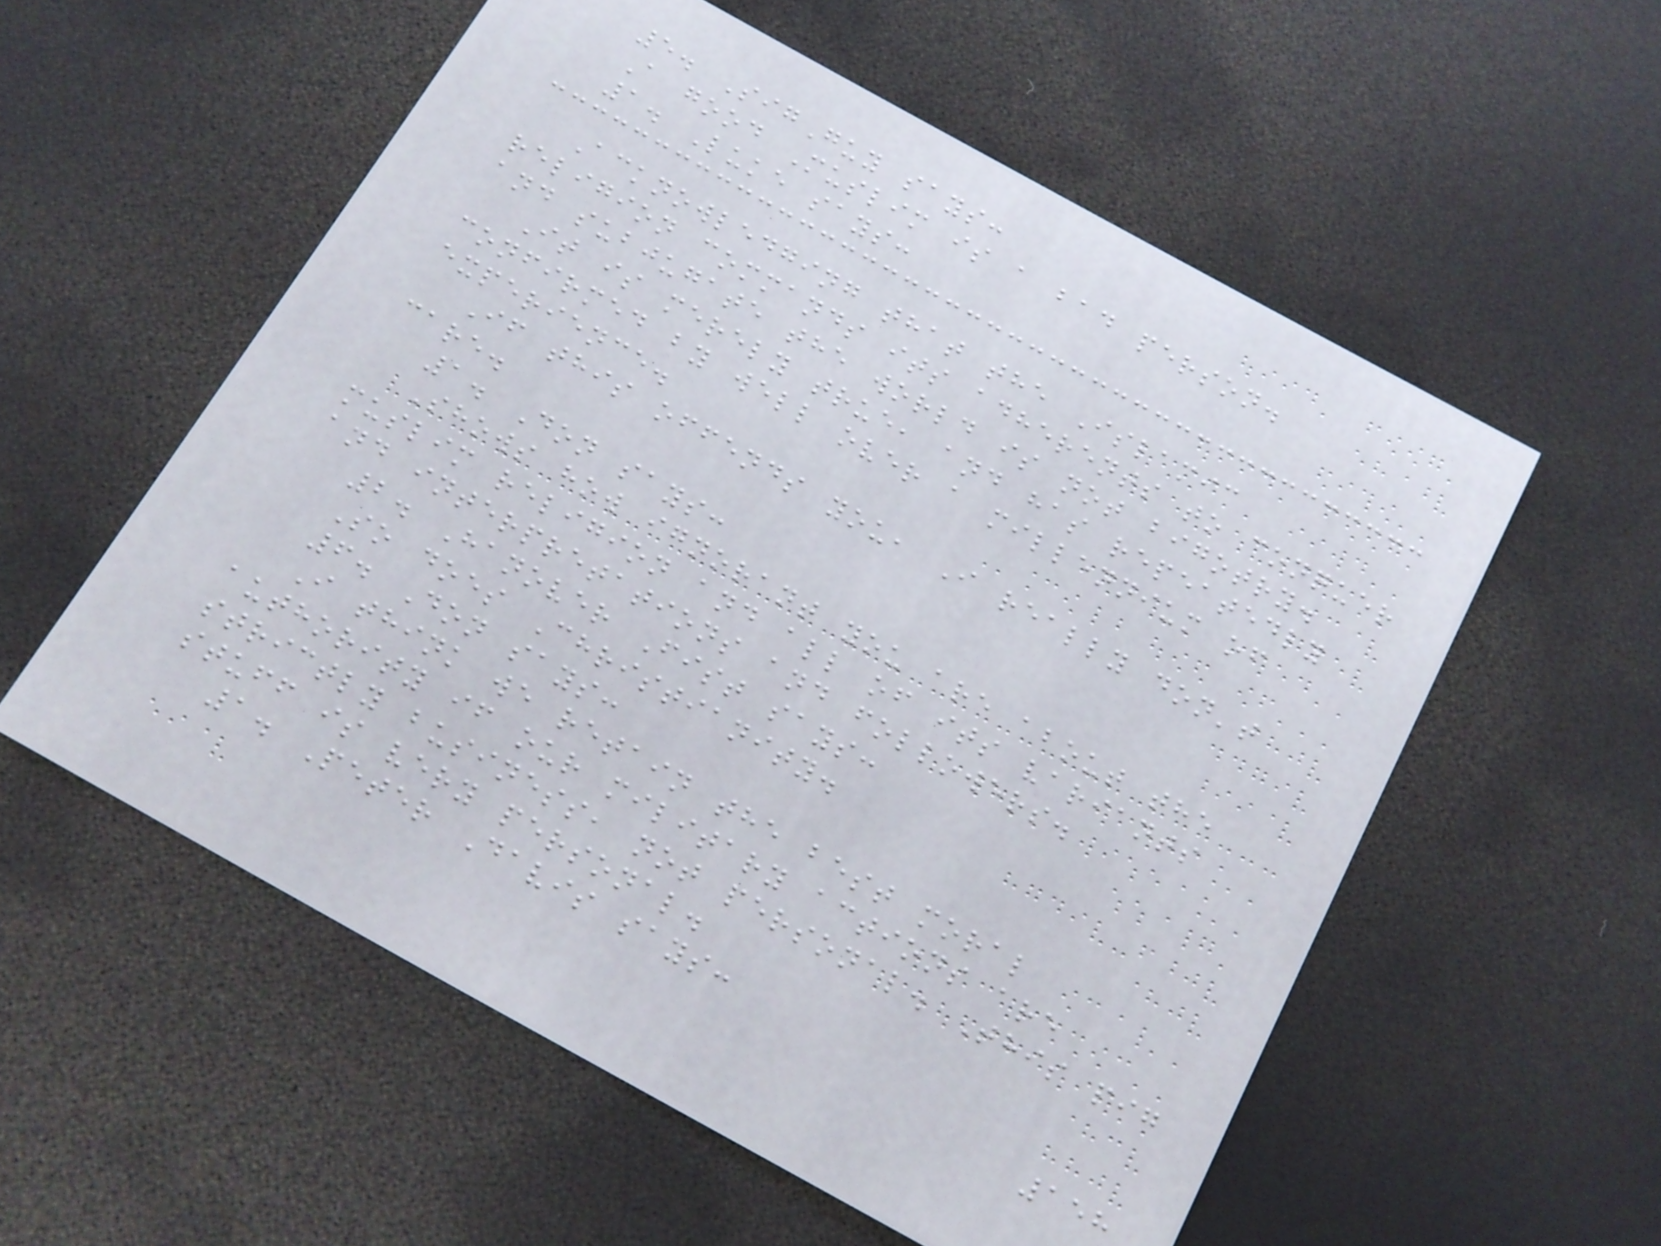5. SigGuy says:
A good Muslim is a bad person.
1. Luke says:
Acknowledging that the Islamic
religion commands its adherents to conquer
and subjugate the world is not bigotry.
It is merely true, and has repeatedly
confirmed by well over a millennium of
experience.
If this offends you, I really don't
care.
1. Don says:
Shows how ignorant you are about the
muslim religion and all of its variants
and interpretations and followers.
2. Hanover Fist says:
So does Christianity.
6. Don says:
I think we retain the best moral
authority if our military actions are
strictly business, not personal. This pig
stuff is very personal.
1. Peter Davis says:
158
